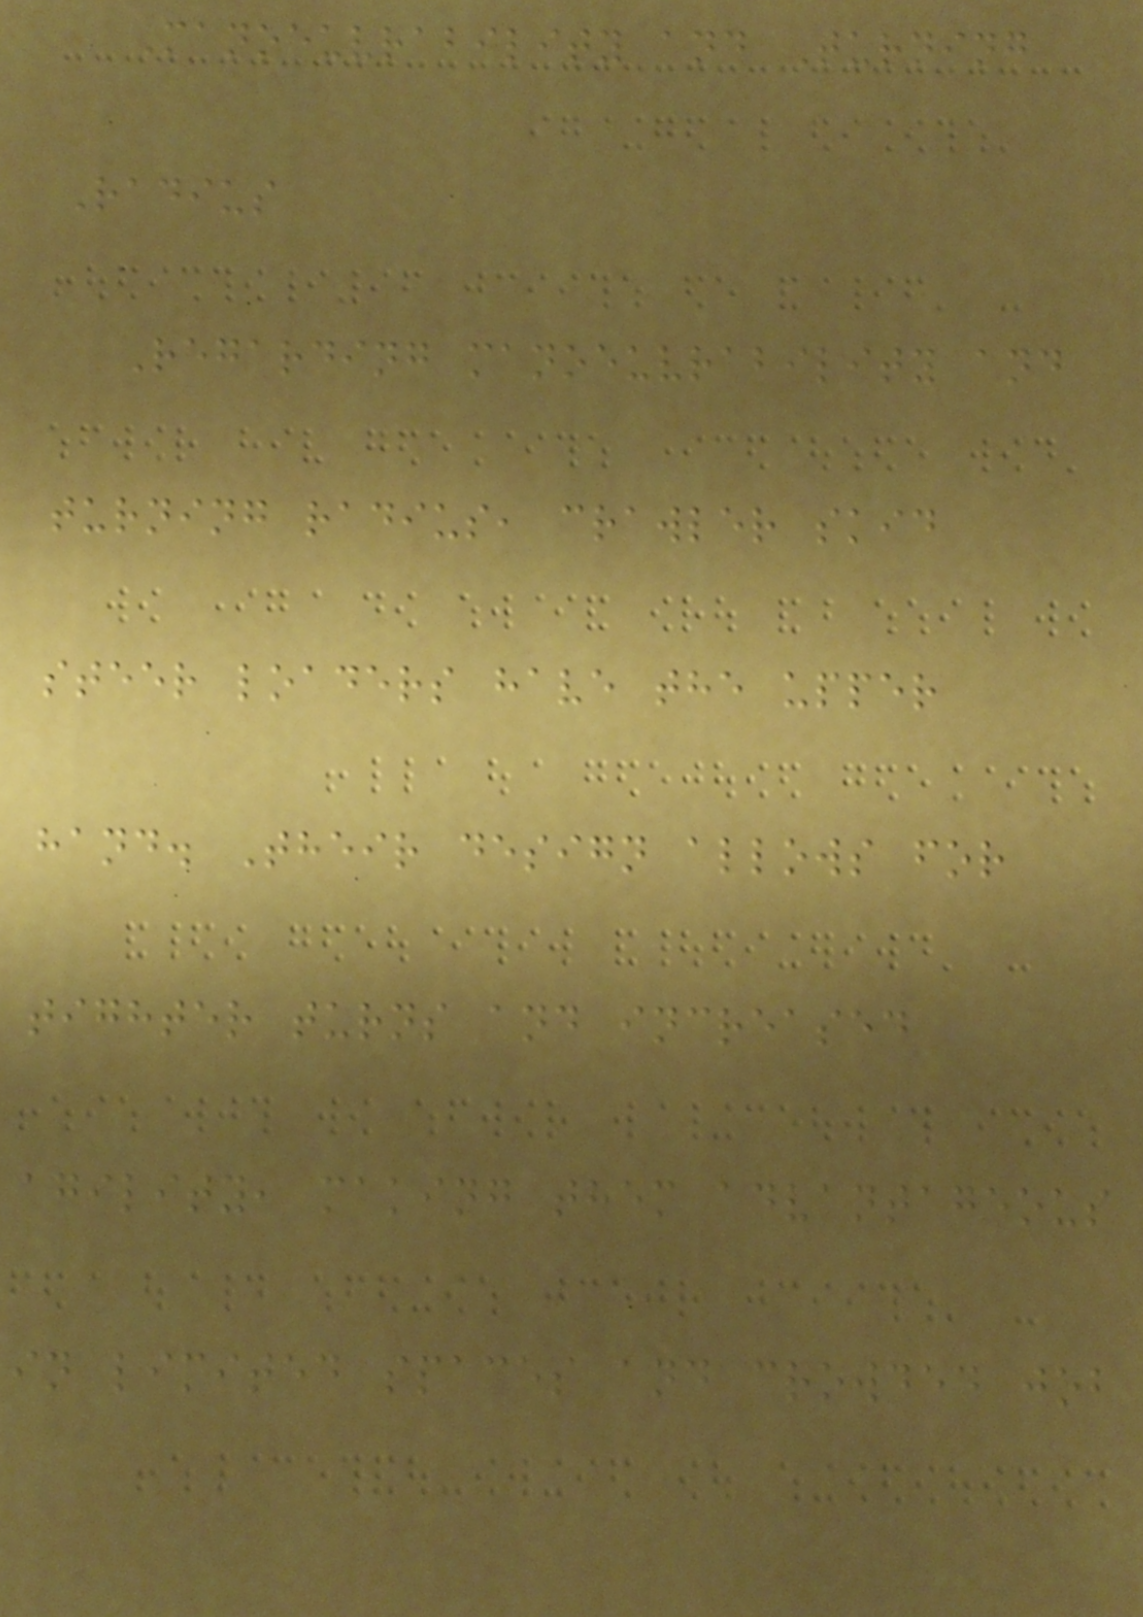Manoeuvrability and Turning
Radius
Regarding manoeuvrability and
turning radius, crawler skid
steer loaders have the upper
hand. Their design allows for
tighter turns and increased
agility, making them advantageous
in limited spaces and crowded job
